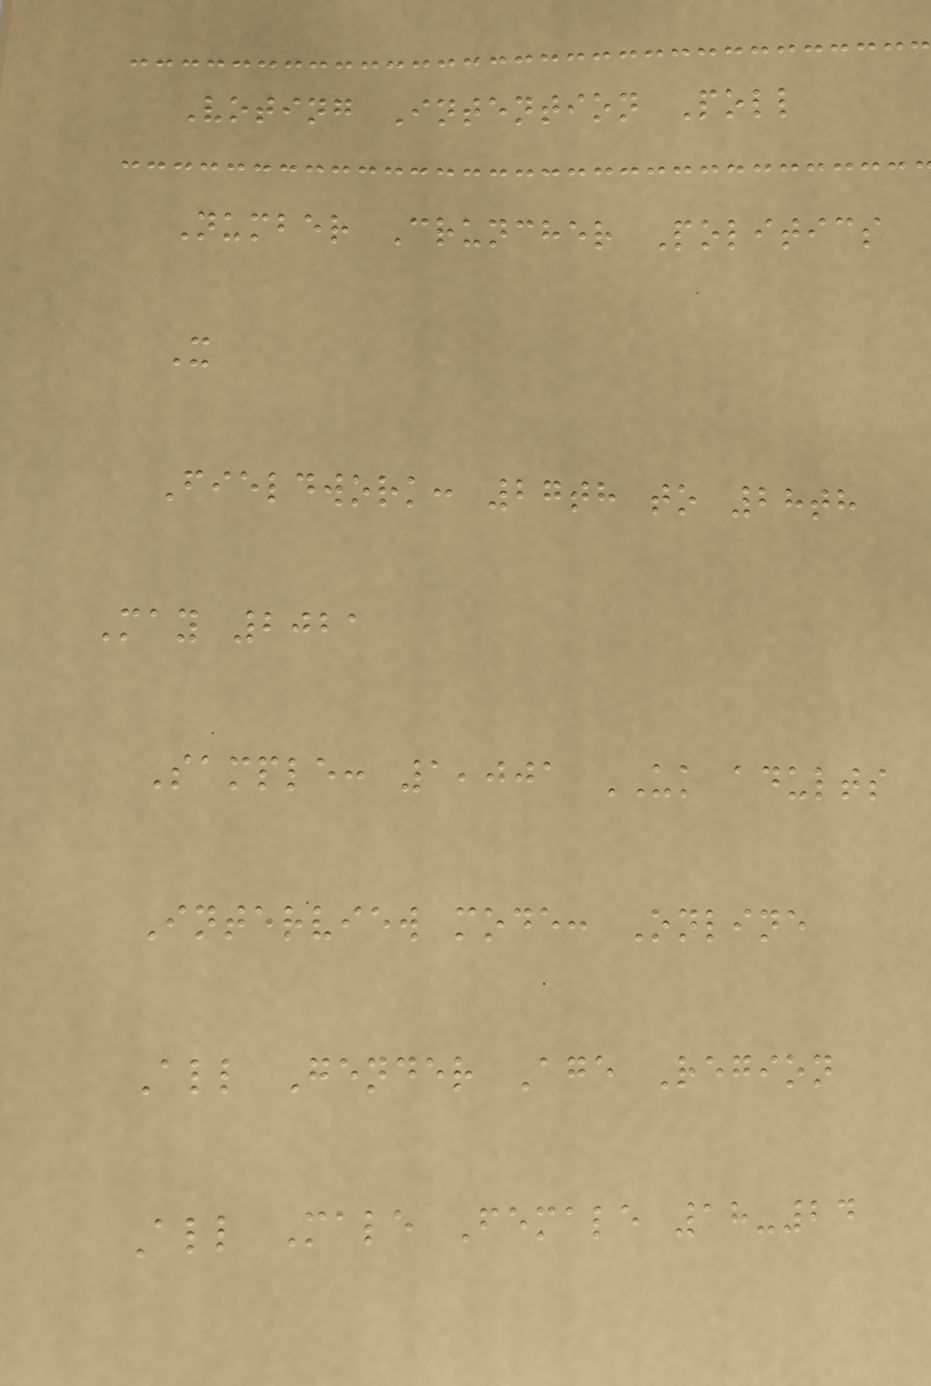Voting Intention Poll
Number Cruncher Politics
X
Fieldwork: 27th to 28th
May 2021
Sample: 1,001 UK adults
Interview mode: Online
All Gender Age Region
All Male Female 18-24
